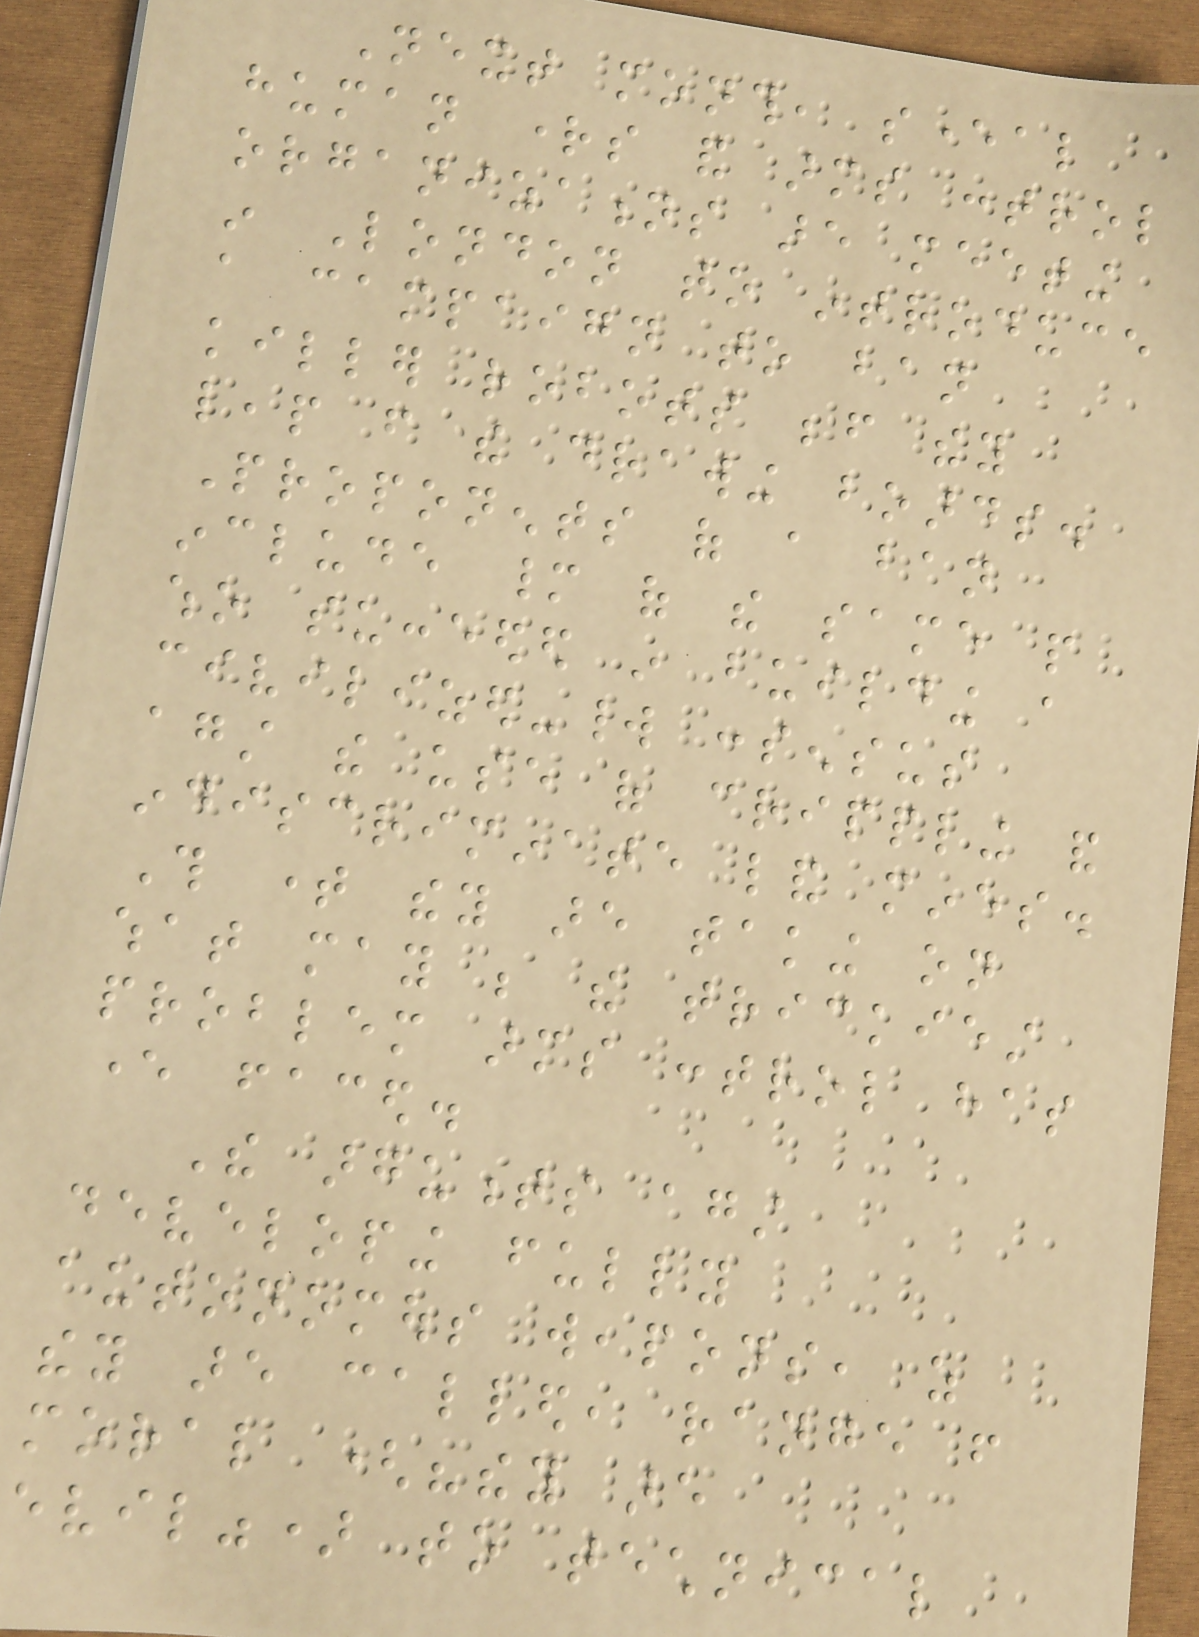Next month, several
human rights and arms control
organizations are meeting
in London to introduce
a campaign to ban
killer robots before they
leap from the drawing boards.
Proponents of a ban
include many of the same people
who succeeded in building a
civilized-world consensus
against the use of crippling and
indiscriminate land mines.
This time they are taking on
what may be the trickiest
problem arms control has
ever faced.
The arguments against
developing fully
autonomous weapons, as
they are called, range from
moral ("they are
evil") to technical
